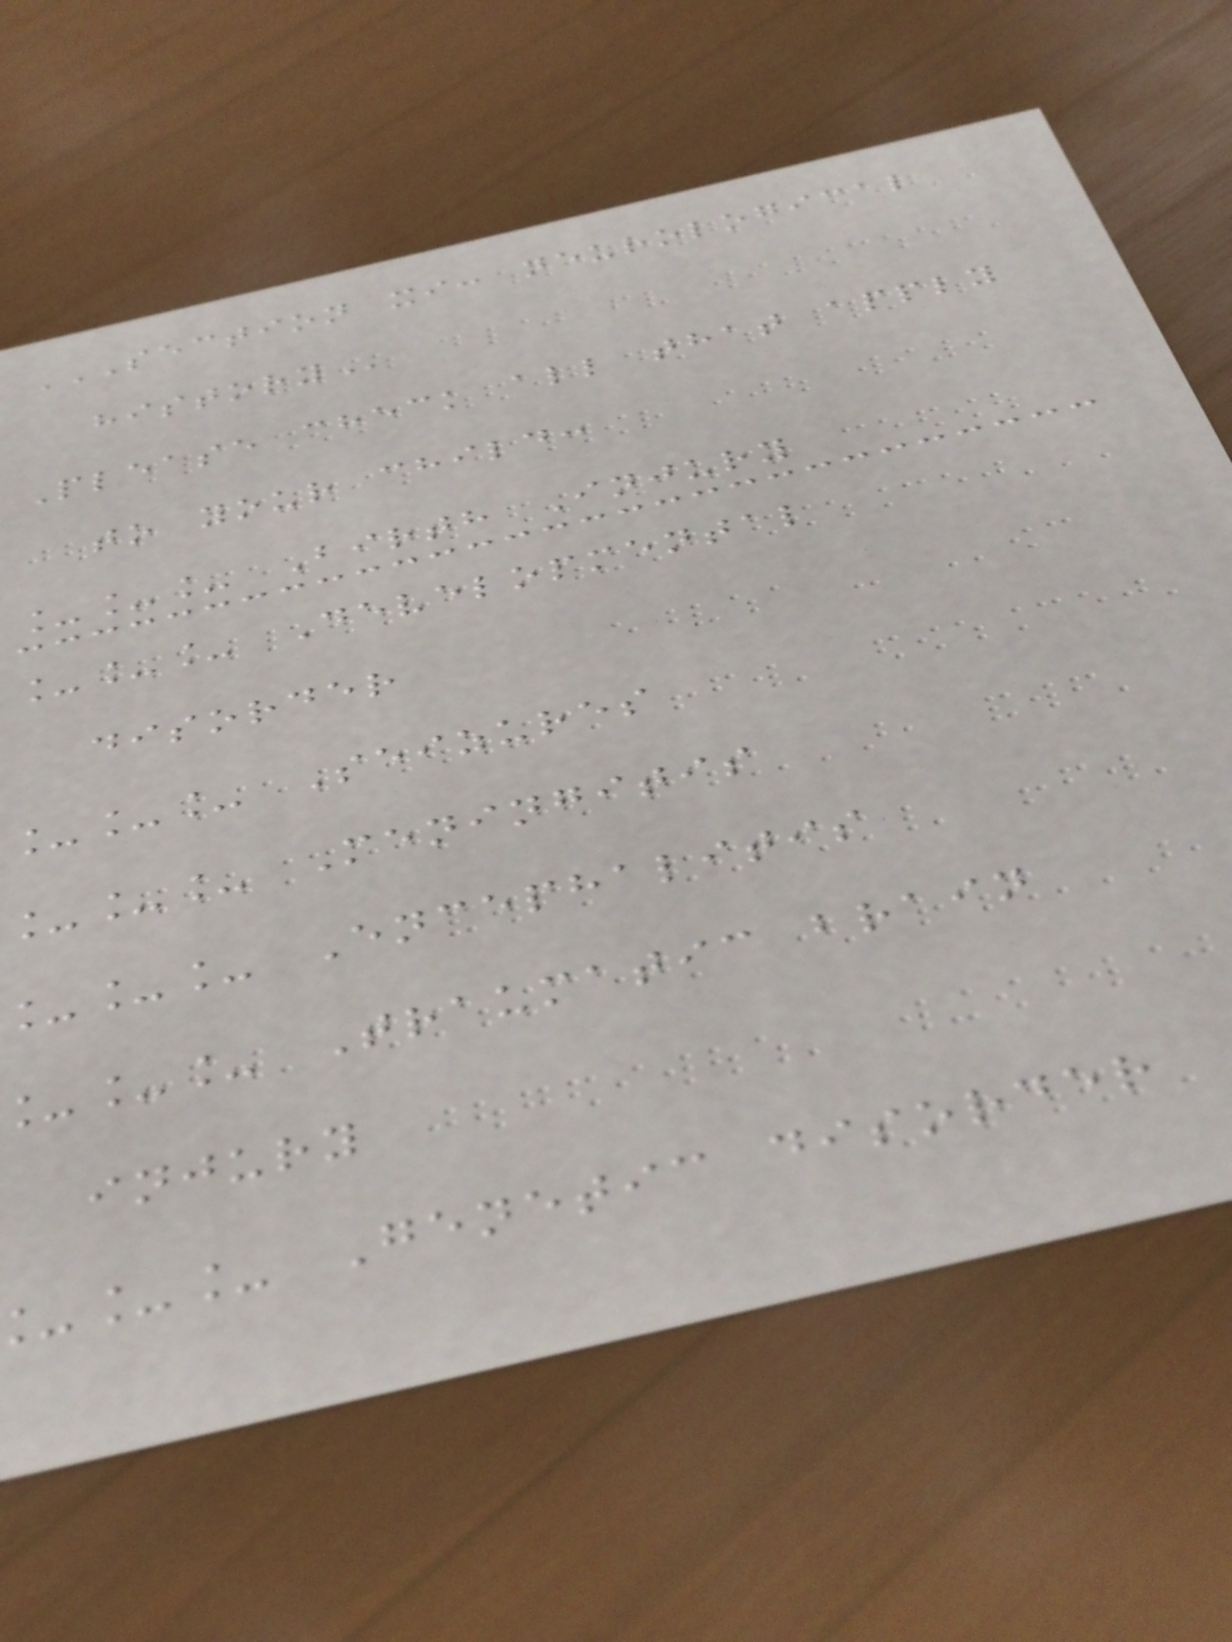SECTION XI: NEUROLOGICAL
Please check all that apply
to your child:
___ Birth Injury
___ Developmental
disorder
___ Seizures
___ Meningitis
___ Encephalitis
__ Traumatic brain
injury
__ Genetic disorder
